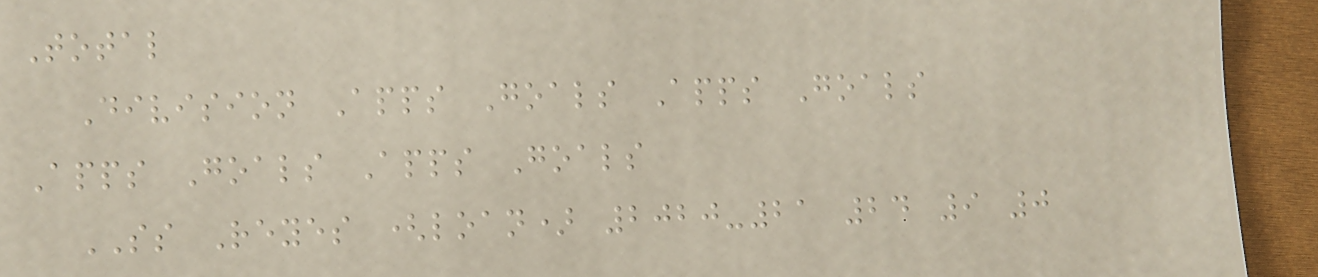Total
Division Apps Goals Apps Goals
Apps Goals Apps Goals
SS Reyes (loan) 2020-21 24 9 0
